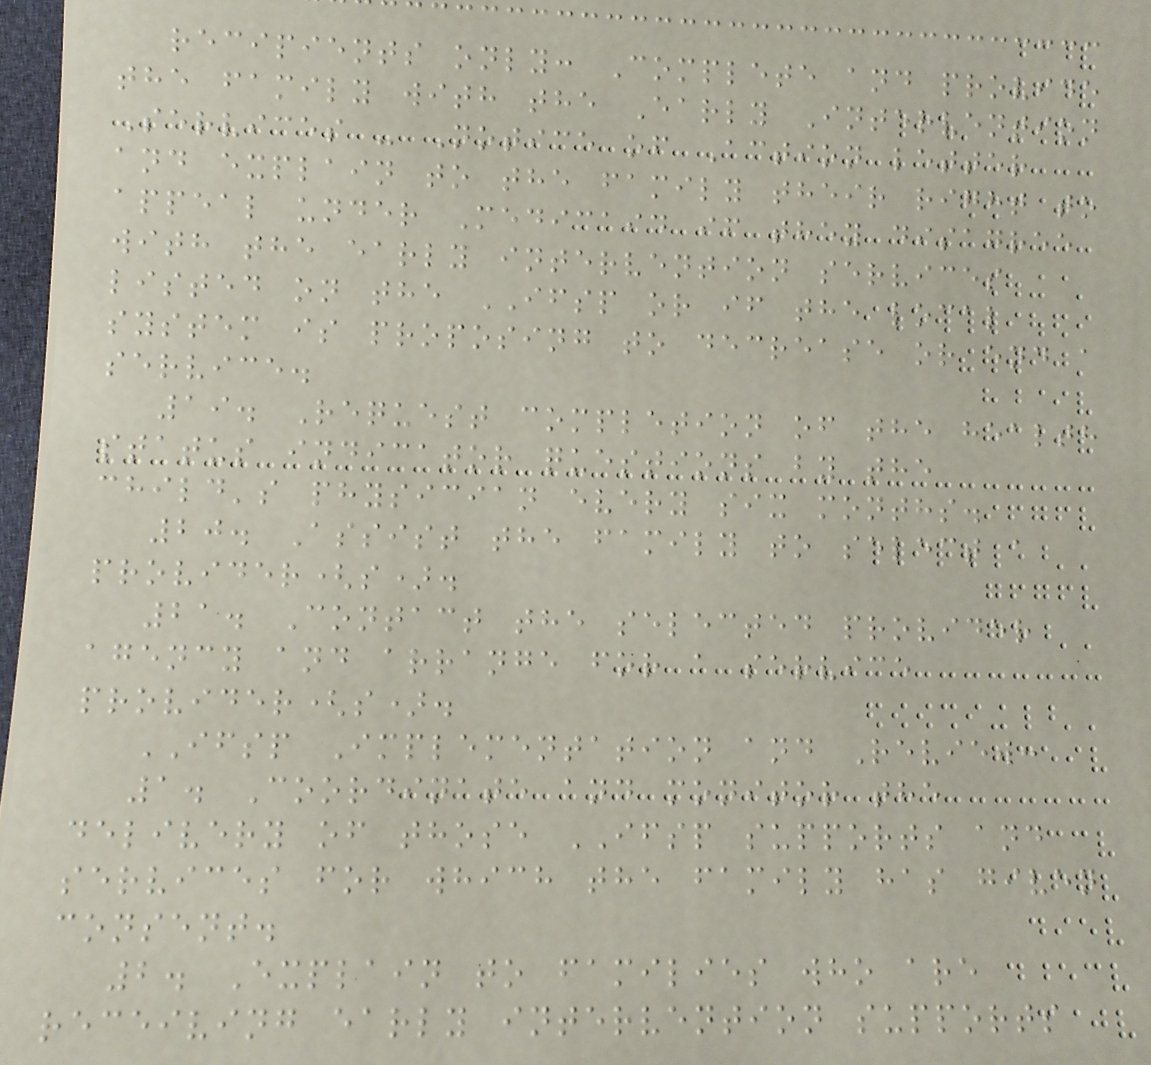recipients only: Complete and provide
the family with the Early Intervention
Services - Notice of Action letter
and explain to the family their right to
appeal under Medicaid if they disagree
with the early intervention services
listed on the IFSP or if the local
system is proposing to decrease or end a
service.
19. Request completion of the health
status indicator questions by the
child's physician every six months.
20. Assist the family to select a
provider(s).
21. Contact the selected provider
agency and arrange for a service
provider(s).
IFSP Implementation and Review:
1. Coordinate and monitor the
delivery of those IFSP supports and
services for which the family has given
consent.
2. Explain to families who are
receiving early intervention supports
